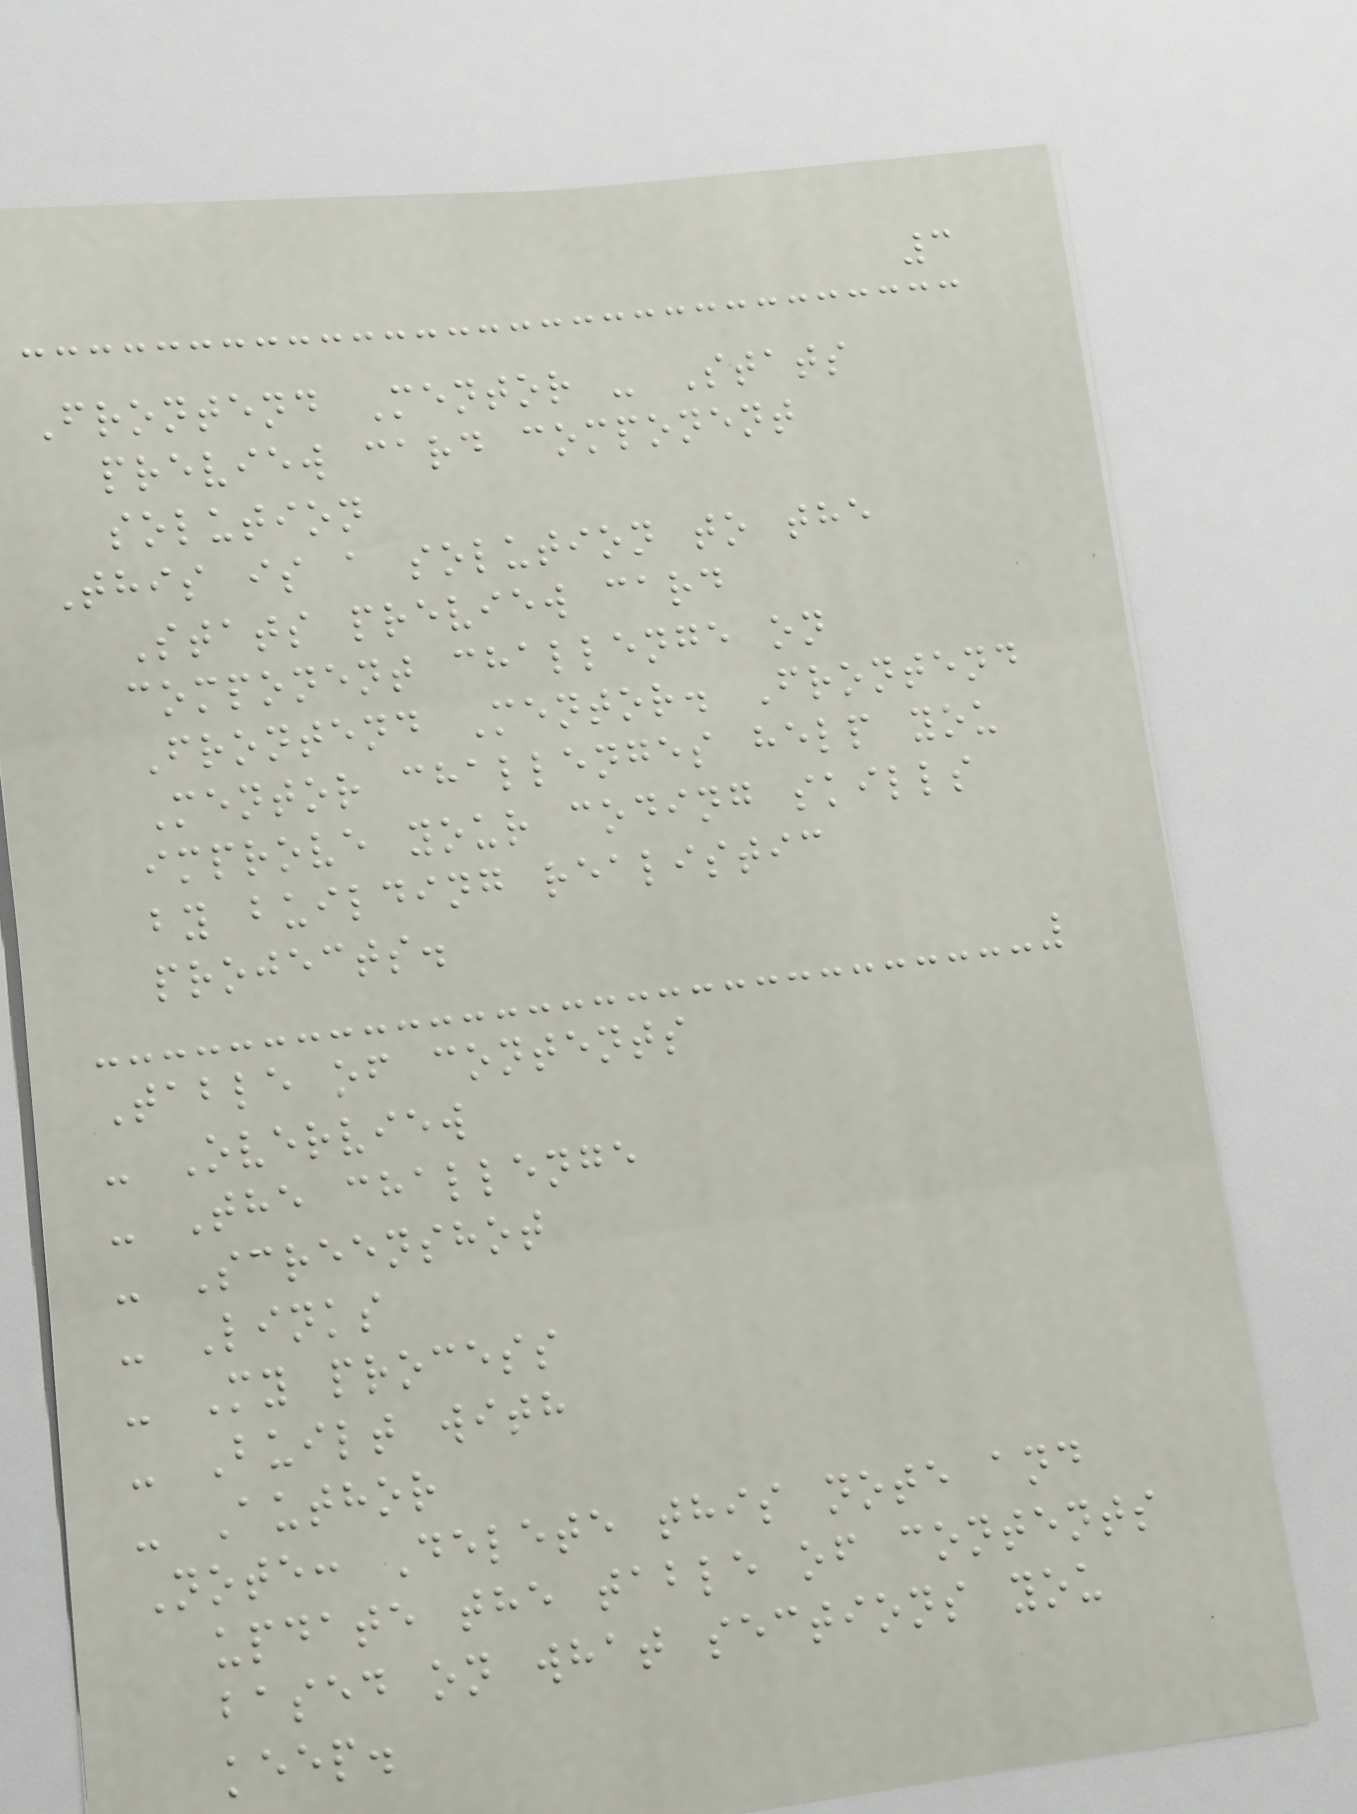3
Frontend Mentor - Stats
preview card component
solution
This is a solution to the
Stats preview card
component challenge on
Frontend Mentor. Frontend
Mentor challenges help you
improve your coding skills
by building realistic
projects.
Table of contents
- Overview
- The challenge
- Screenshot
- Links
- My process
- Built with
- Author
Note: Delete this note and
update the table of contents
based on what sections you
keep.
